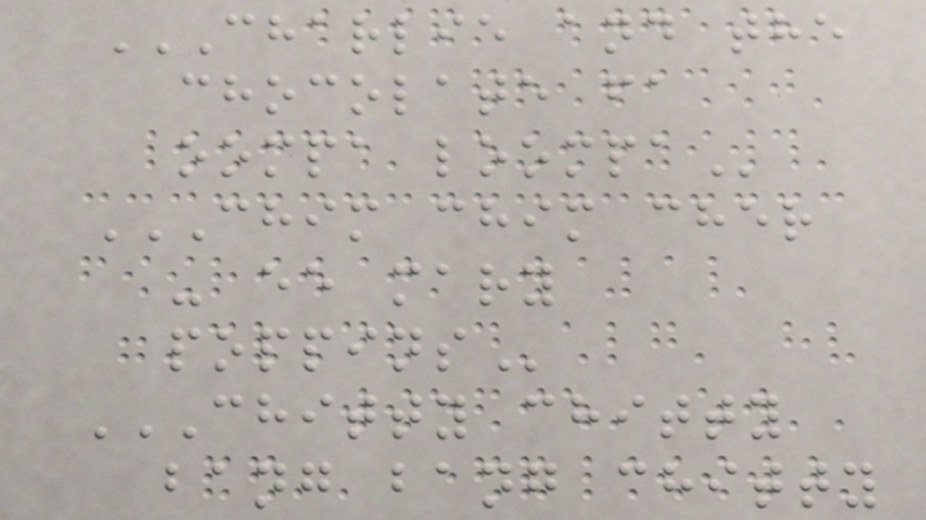CHARLIE AND THE
CHOCOLATE FA
OOMPA LOOMPA
CHIM CHIM CHER
- EE MARY
POPPINS
CHITTY CHITTY
BANG BANG CHITTY
